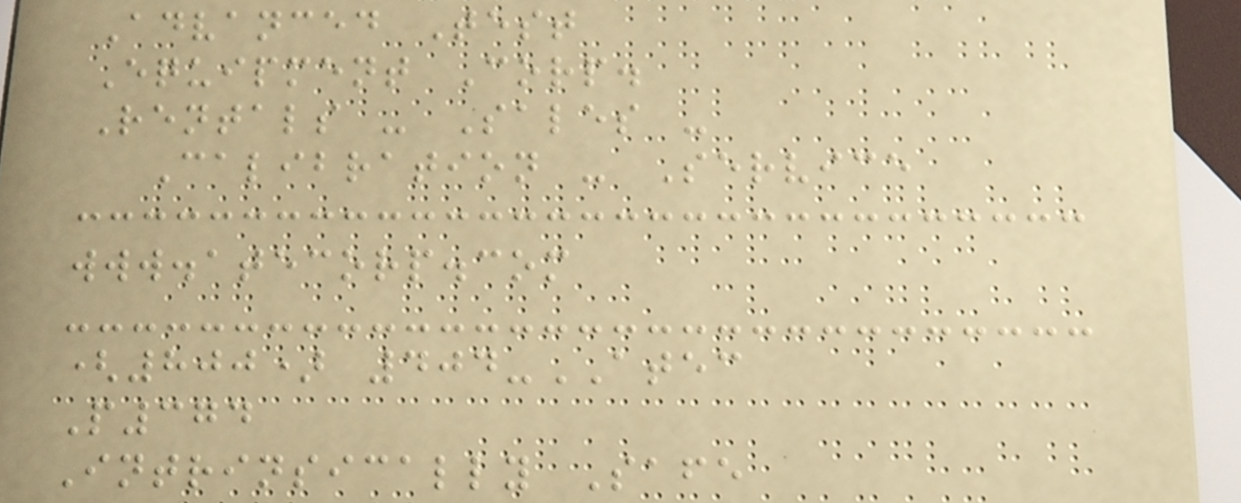Advanced Test
Equipment Corp.
Rentals - Sales -
Calibration - Service
www.atecorp.com
(800) 404-ATEC
P374
Intrinsically Safe
